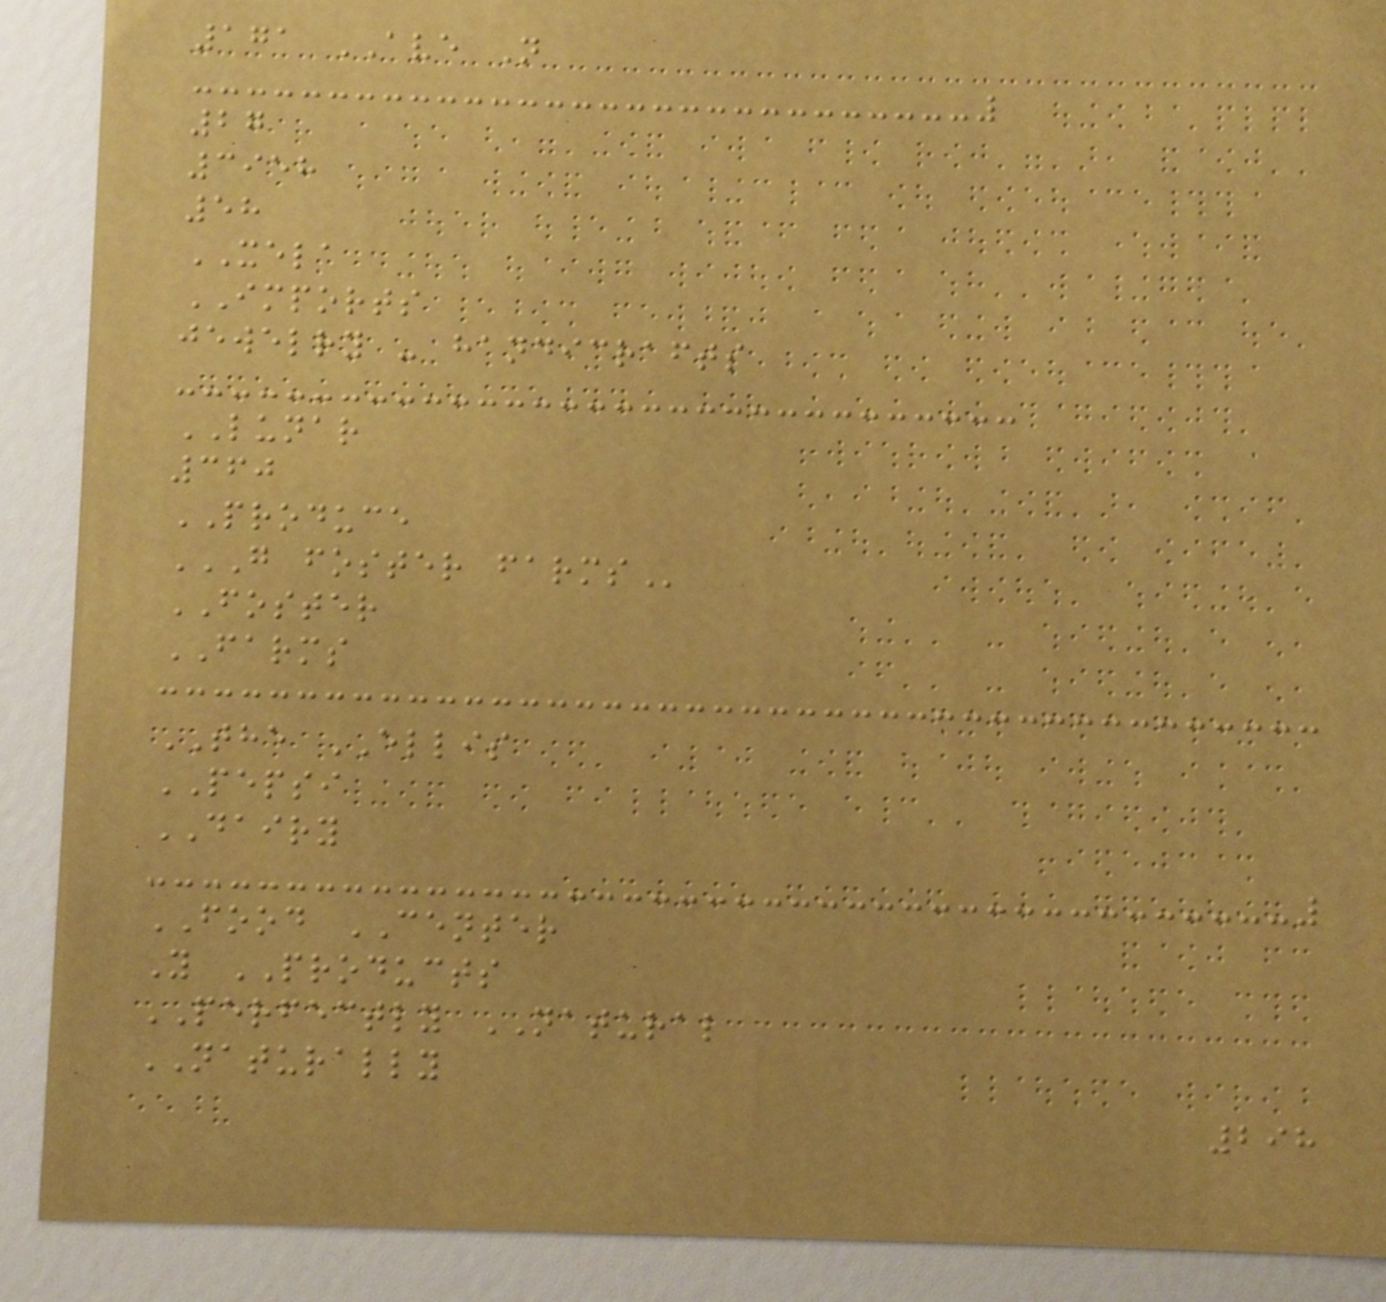171 AVE N
27
3958
58
XELA
IMPORTS
jewelry - handicrafts
LUNAR
360
PRODUCE
G FOSTER FARMS
FOSTER
FARMS
THE ELLIS
PEPSI
DAIRY
FOOD CENTER
Y PRODUCTS
PERFECTLY NATURAL
NATURALLY
298
